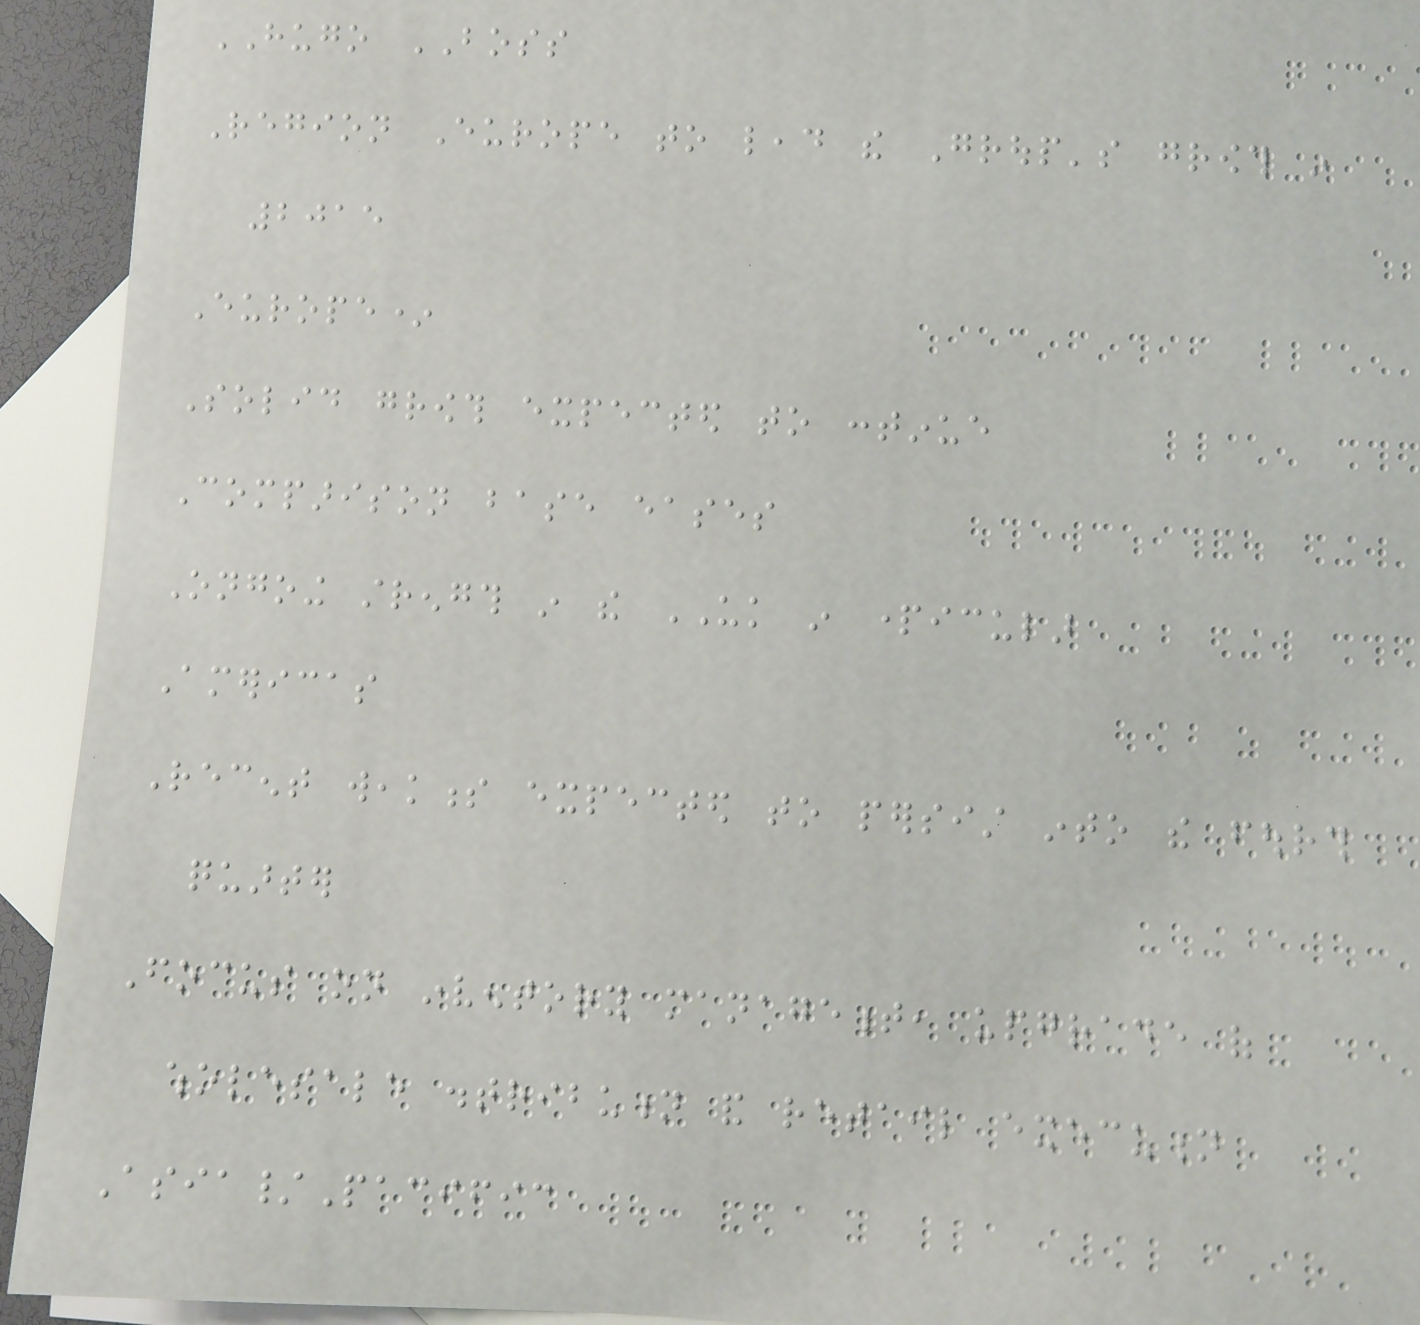HUGO BOSS
Region Europe to lead the Group's growth in
2015
Europe*
Solid growth expected to continue
Comparison base eases
Ongoing strength in the UK in particular
Americas
Recent weakness expected to persist into the fourth
quarter
Focus on inventory management, upgrade of
wholesale distribution and retail execution
Asia/Pacific
